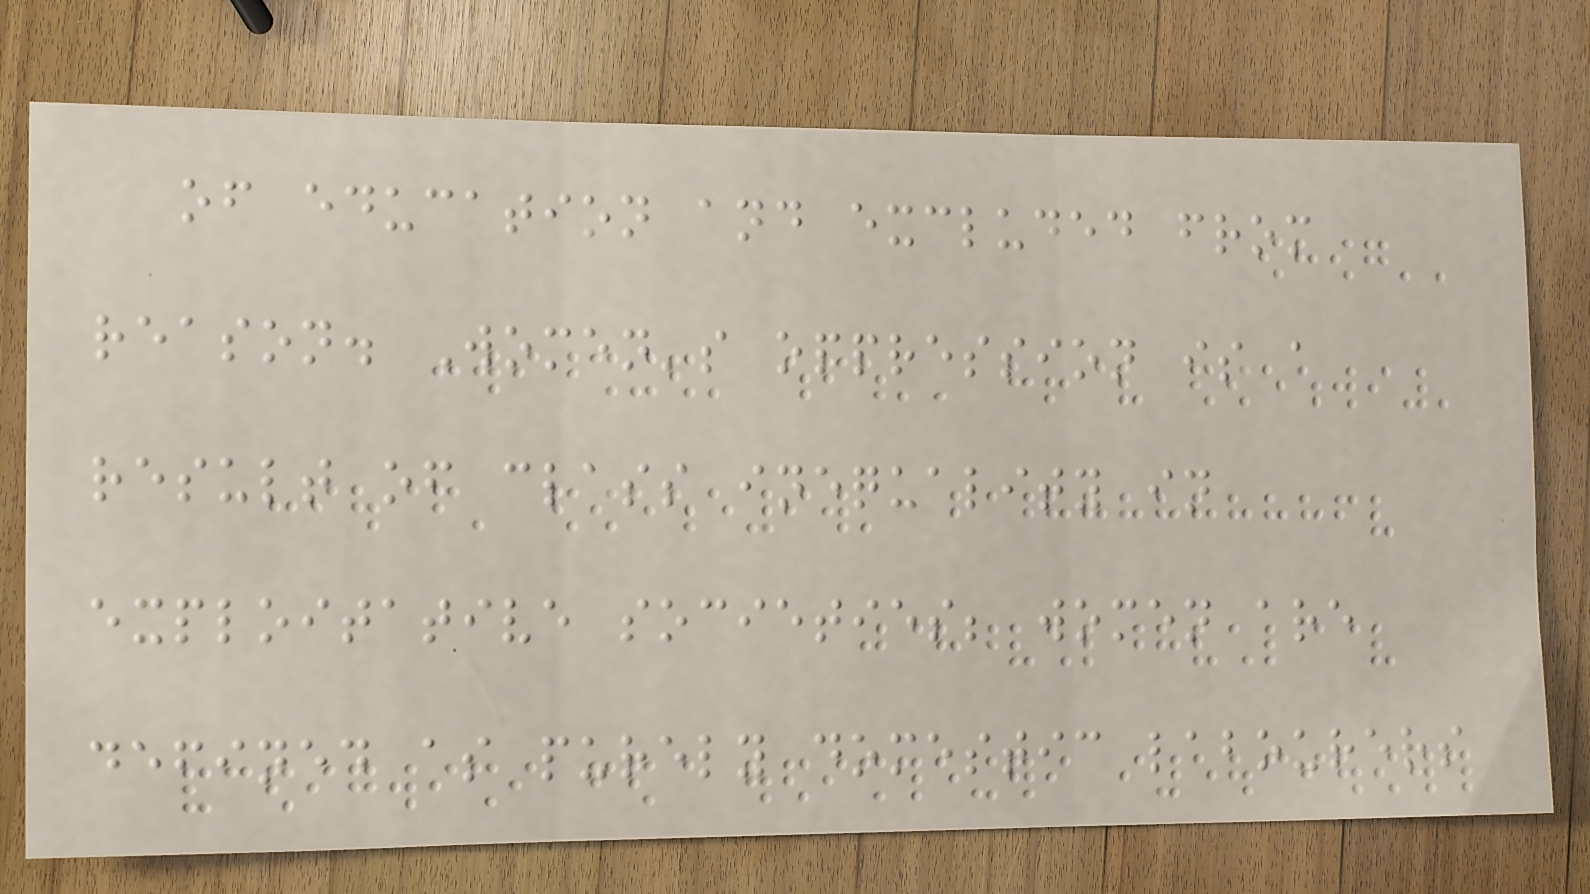of education and excluded from
reason. Women's oppression is a
result of class inequality in
exploitative societies; women are
defined as purely domestic labourers
